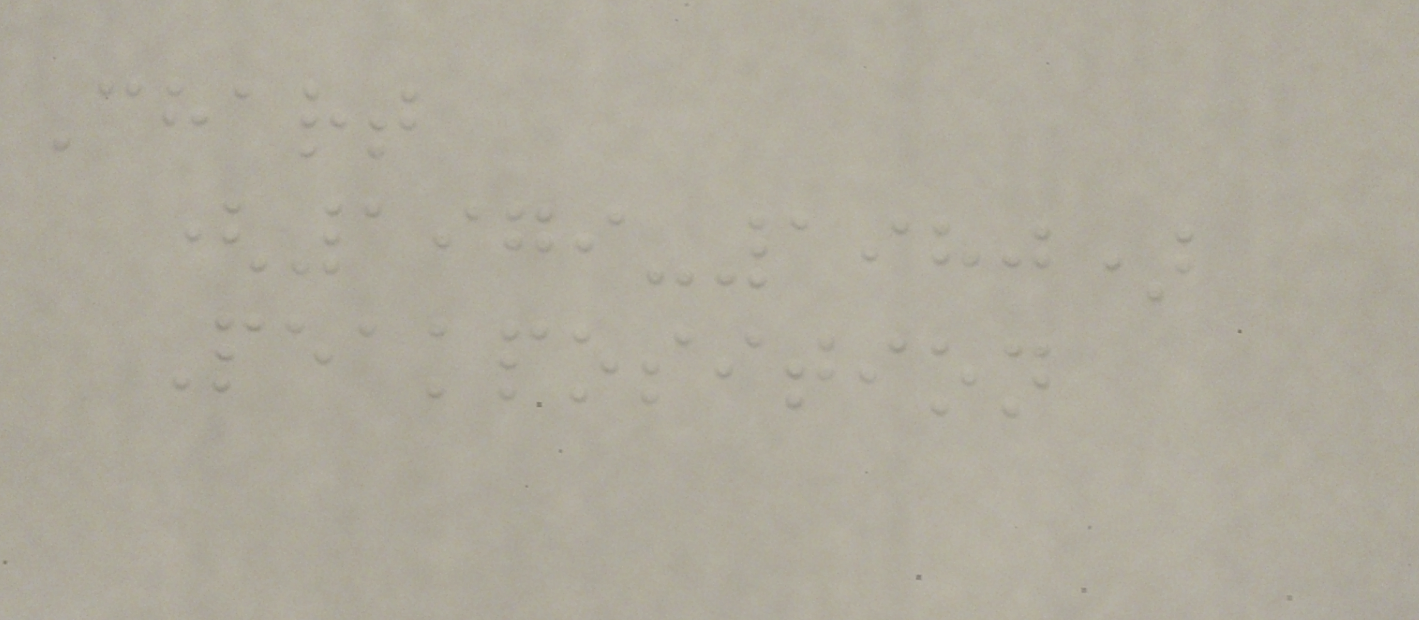Chart
(1979-1980)
Peakposition
